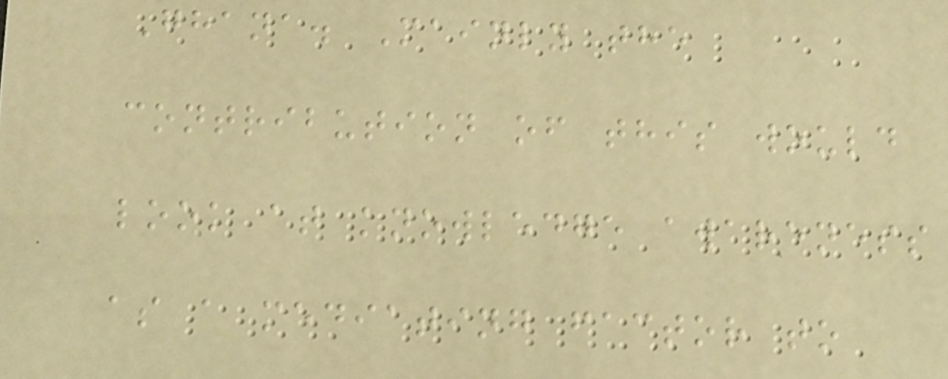Ghana. Mainly the
contribution of this would
look at knowledge awareness
as a mediating factor to
